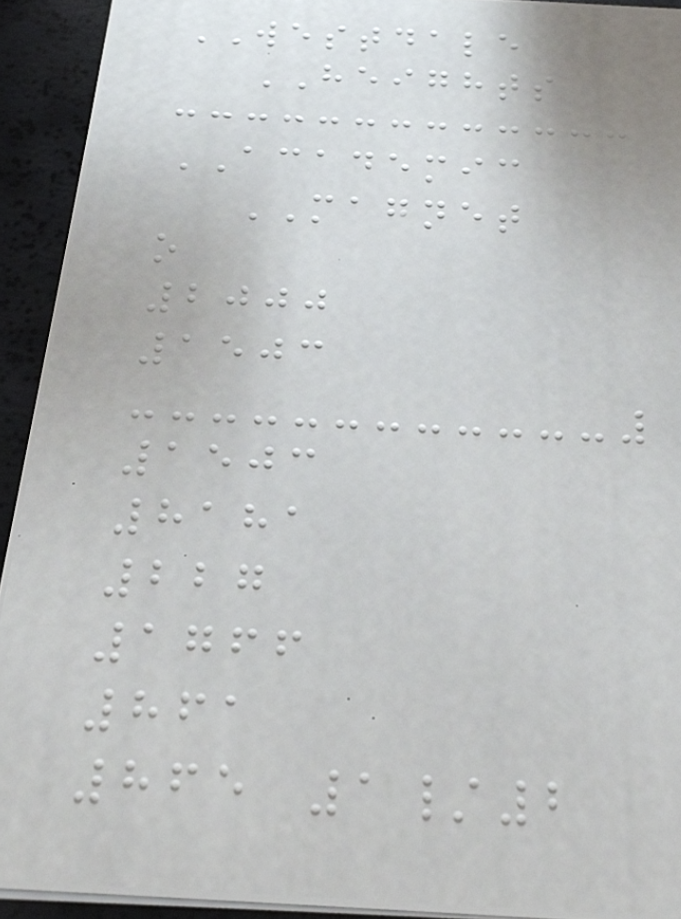WESTDALE
HEIGHTS
ACADEMIC
MAGNET
o
2000
1503
1503
8181
227
1766
861
865 1/2
